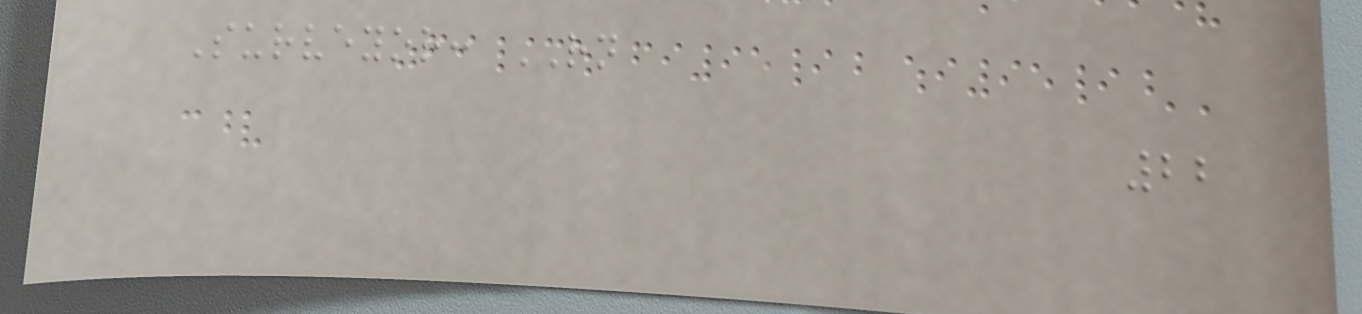Surveyor: RN
22
